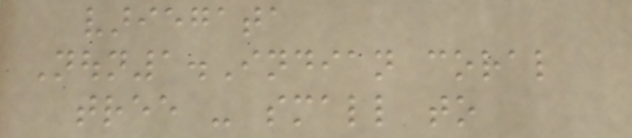variegata
Noun1.Indian coral
tree - small to
